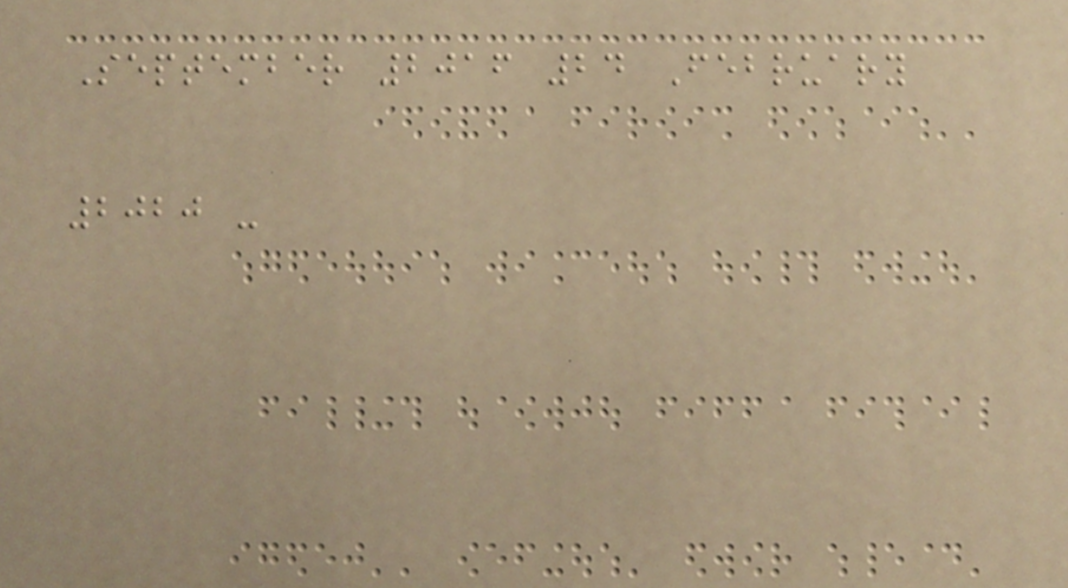September 2016 24 February
2020 -
